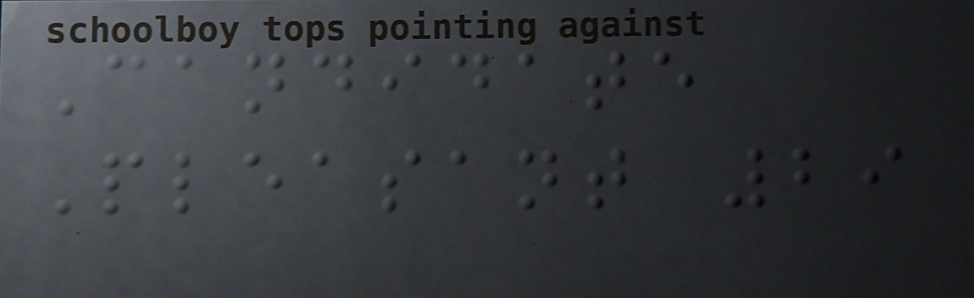Candidate
Pleasant 29
